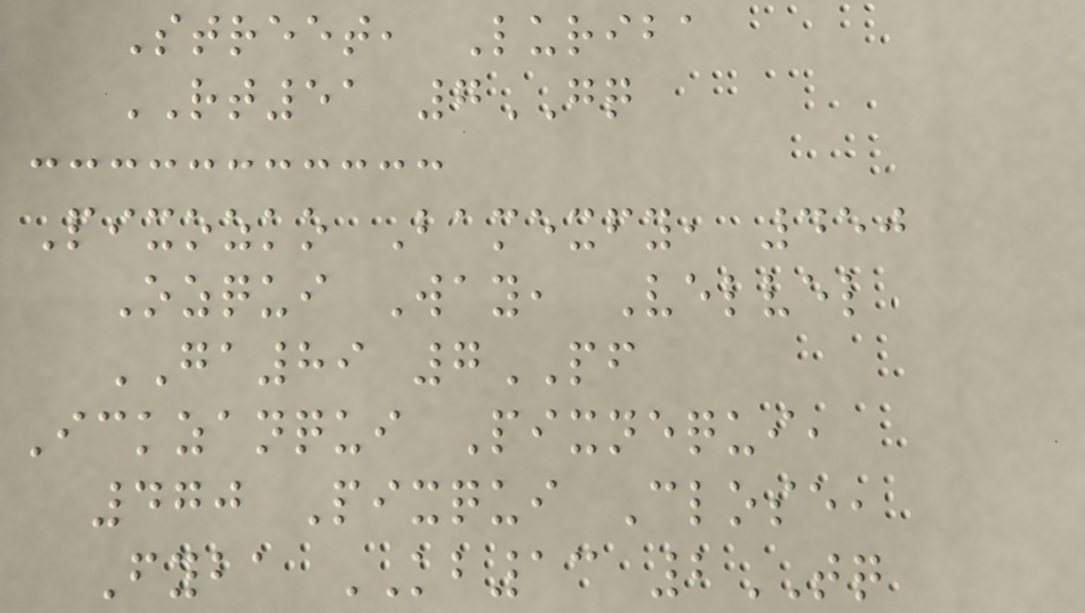Street, Luriba
RT51 7GQ
Pixozko Bamexfy, 450
Ozqui Way, Velvel
GA89 7PF
Ickzanqui Pixnequi,
470 Pixqui Close,
Fyba KB13 2TQ
